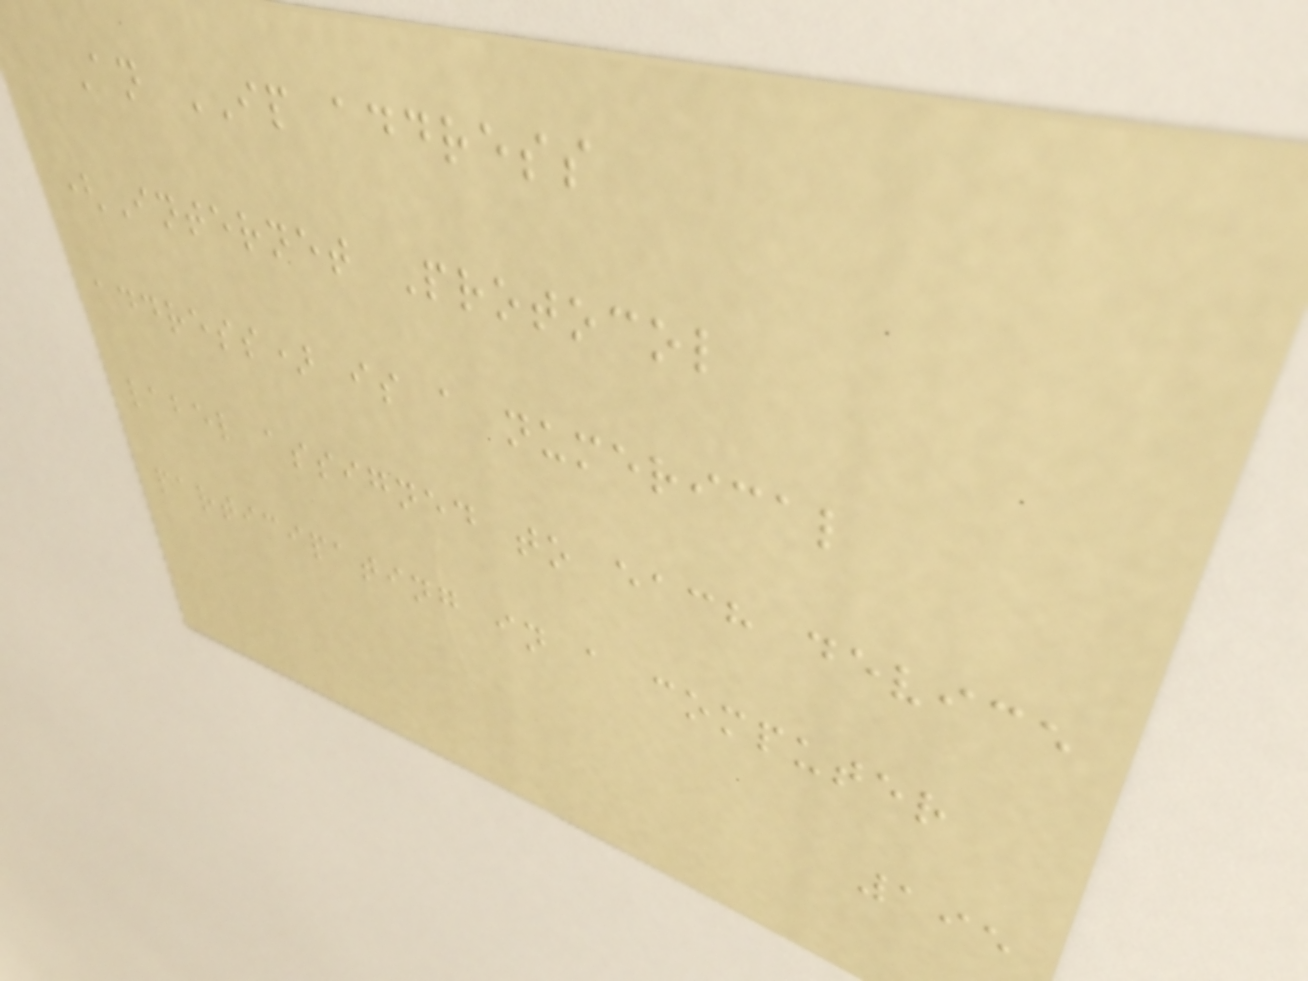An IP address
(Internet Protocol
address) is a numerical
label assigned to each device
participating in a computer
195
